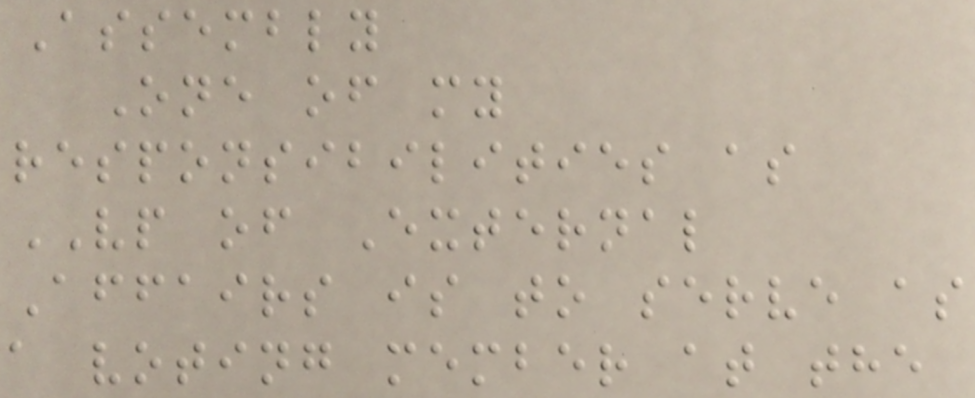Assembly
One of my
responsibilities as
VP of External
Affairs is to serve as
a voting member at the
